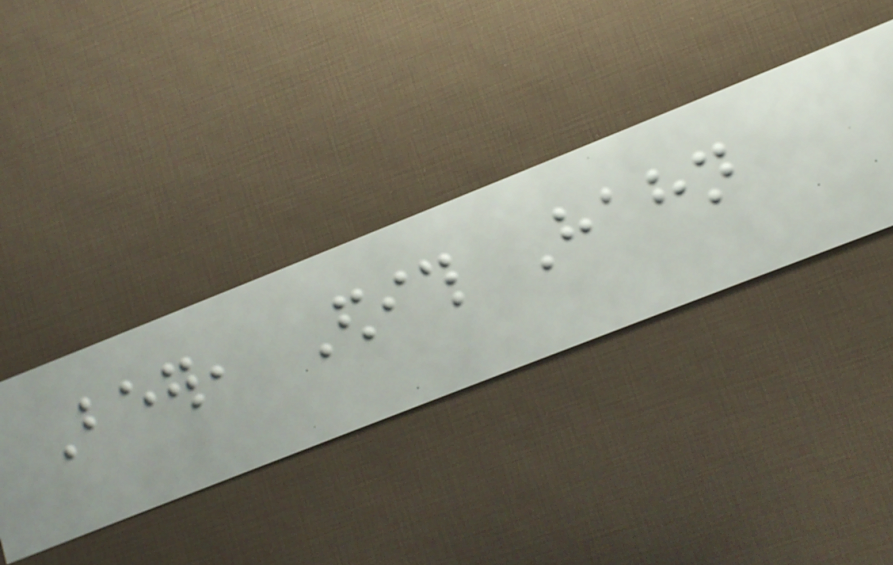Beer, Edith Hahn
